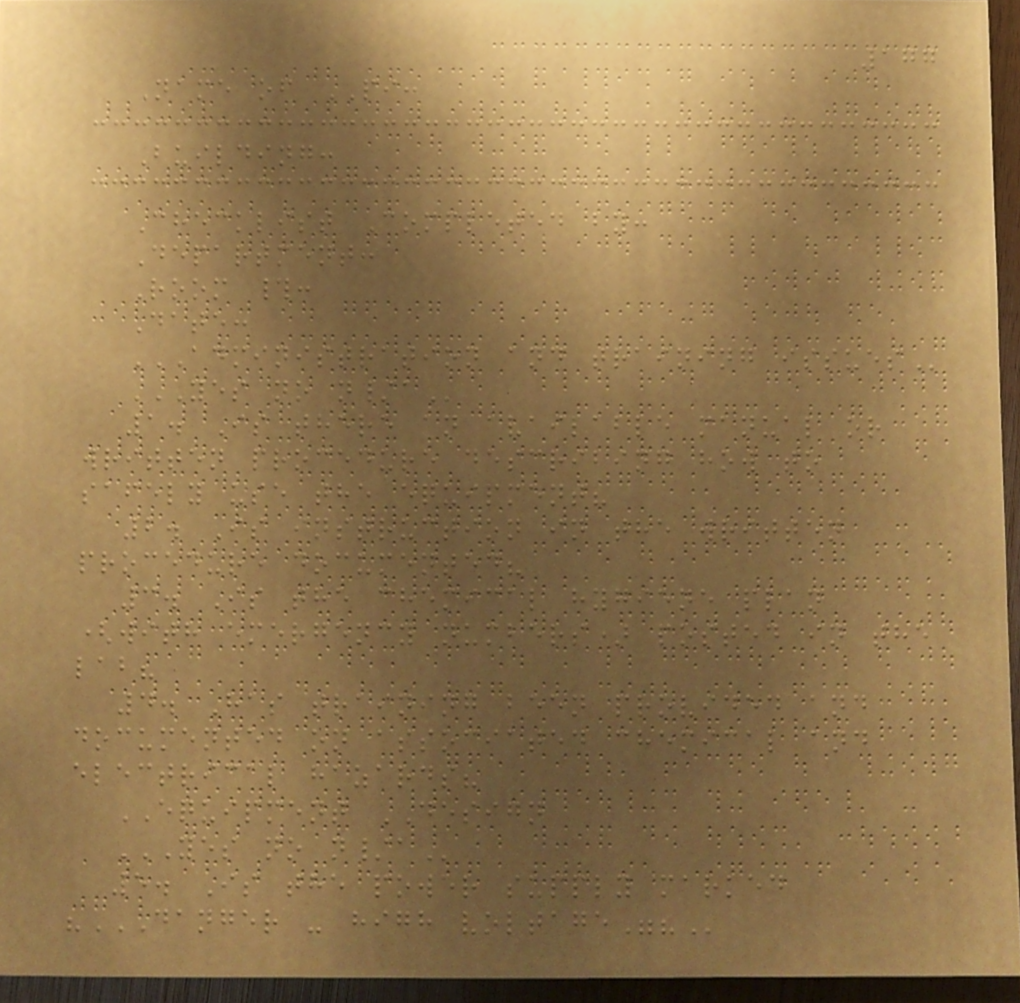177
Name of PI:
Building:
Checklist Completed by:
Department:
Room #:
Date:
ADMINISTRATION AND TRAINING ISSUES
YES NO N/A
1. Is there an available manual or
written procedure describing how to
safely use the equipment?
2. Is instruction in the written
procedure documented?
3. Is the chemical hygiene plan
(with emergency numbers) posted in the
lab?
4. Has training been provided and
documented on associated chemical and
electrical hazards?
EQUIPMENT DESIGN
YES NO N/A
5. Is the power supply marked
"DANGER - HIGH VOLTAGE"?
